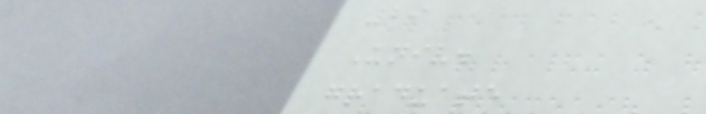29
Univ.
graduate
